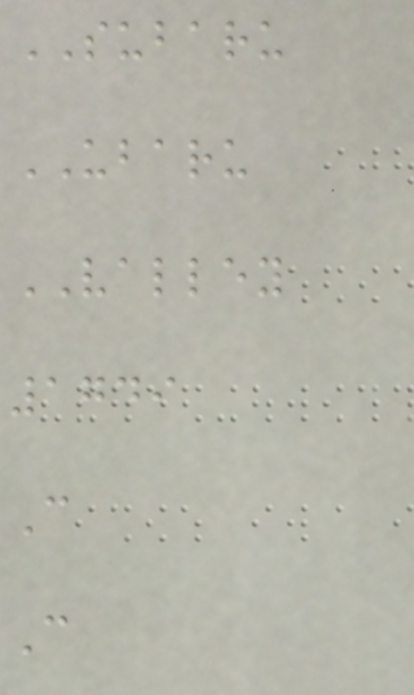SUBARU
UBARU
VALLEY
1749
C
C
